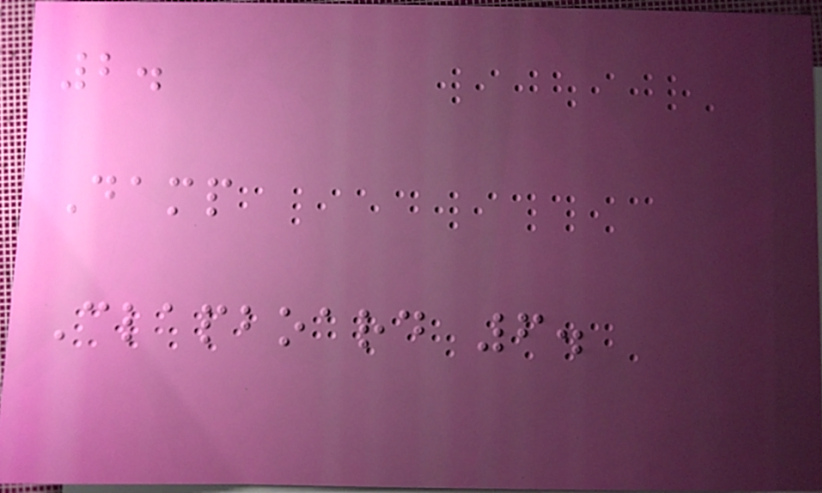2.
Damp
Clapboard 6.
